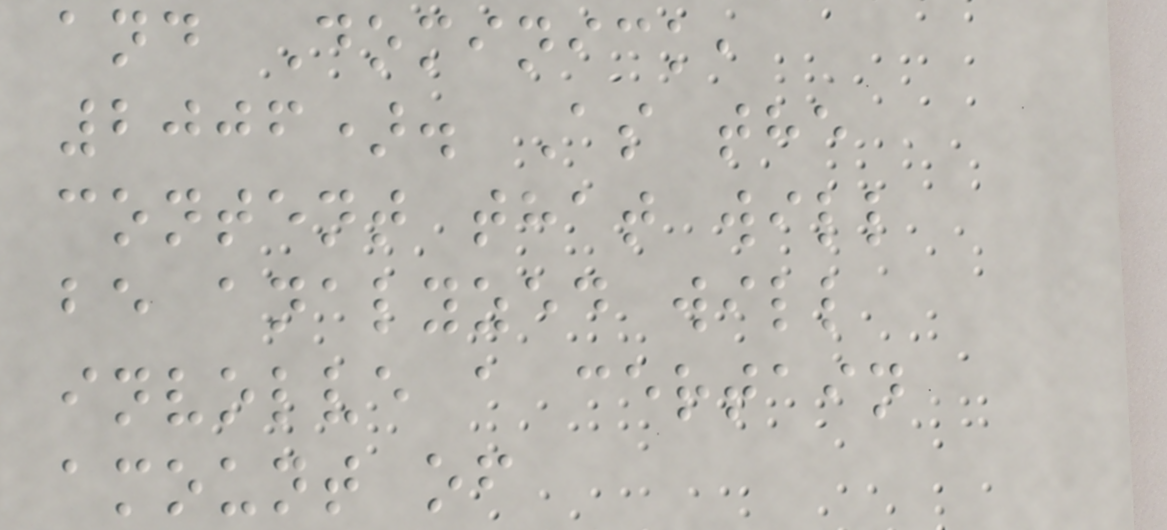and Dominick,
2006). As the
content that will
be analyzed will
involve a certain
amount of
